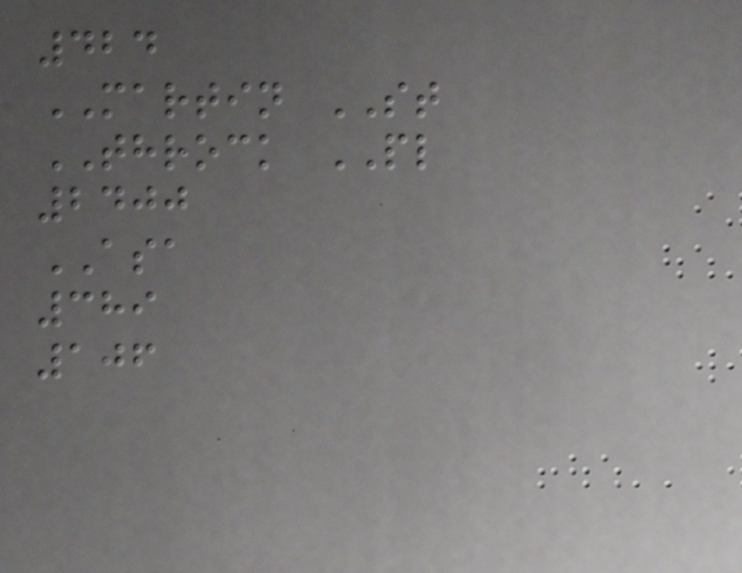424
MARTIN ST
THROCK PL
2400
ASA
389
106
